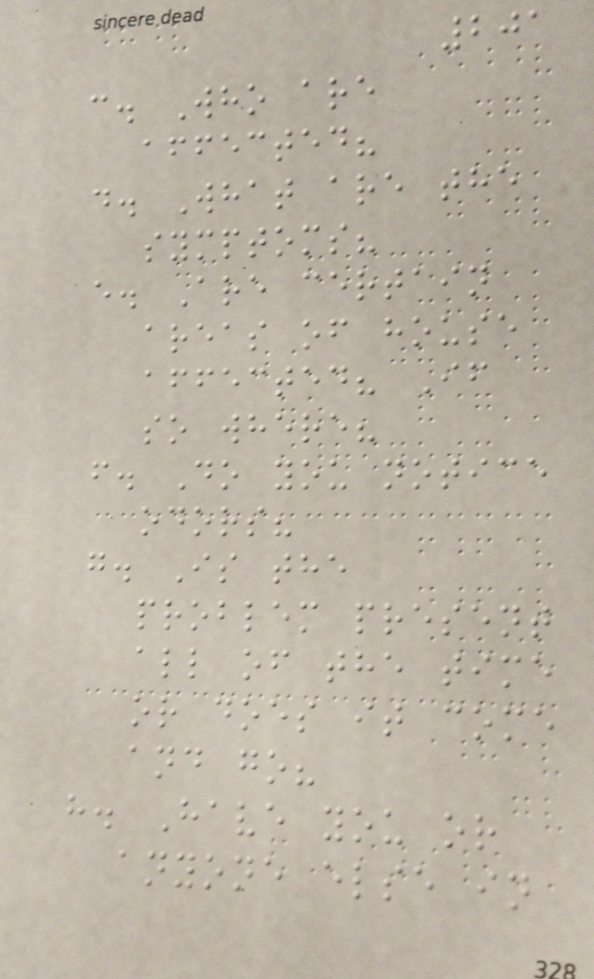201
c. Who are
affected?
d. What are the
symptoms?
e. Are certain
areas of house
affected? If
so where?
f. Do you notice
odors?
g. Is the
problem present
all of the time
or does it come
and go?
h. Have you or
anyone else in
